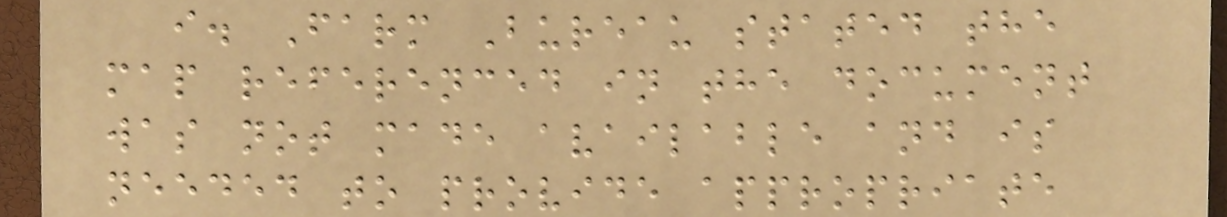i. Farm Bureau stated the
map referenced in the document
was not made available and is
needed to provide appropriate
